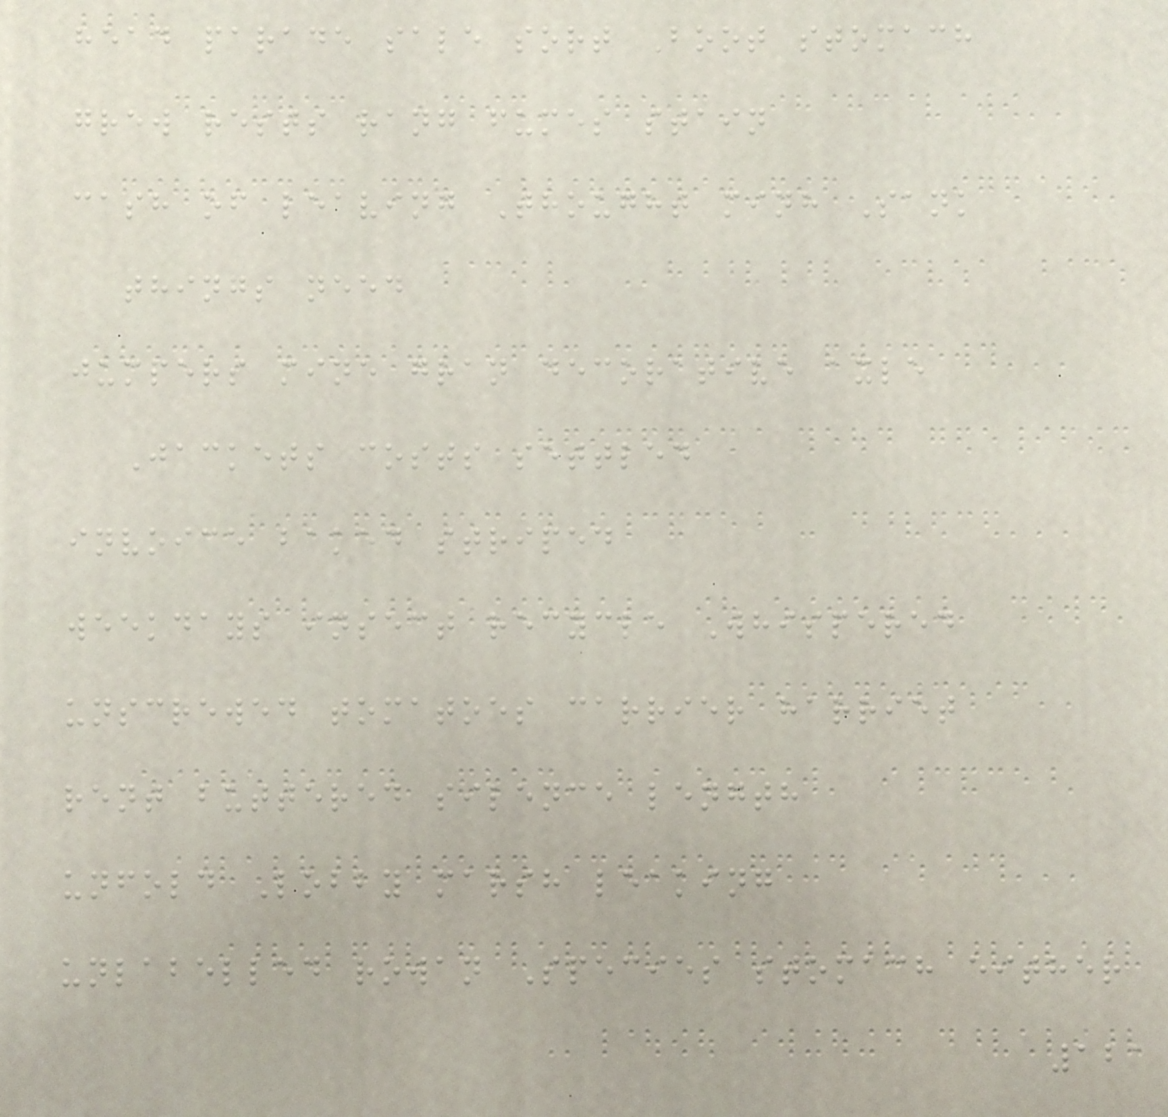head parade sale sort Boot stomach
grew rests rang fumes stain
cash of leaving Thought minh Sank
things need
jumpers mine gran decorative axle
Jackets costs settled
invoice baked striped
weekdays insect recycle Whispered
unscrewed tomatoes carrier harriet
rent buttered silence length
unfold Lobby marsh leaking
unlabelled rowan Species stomach either
121
